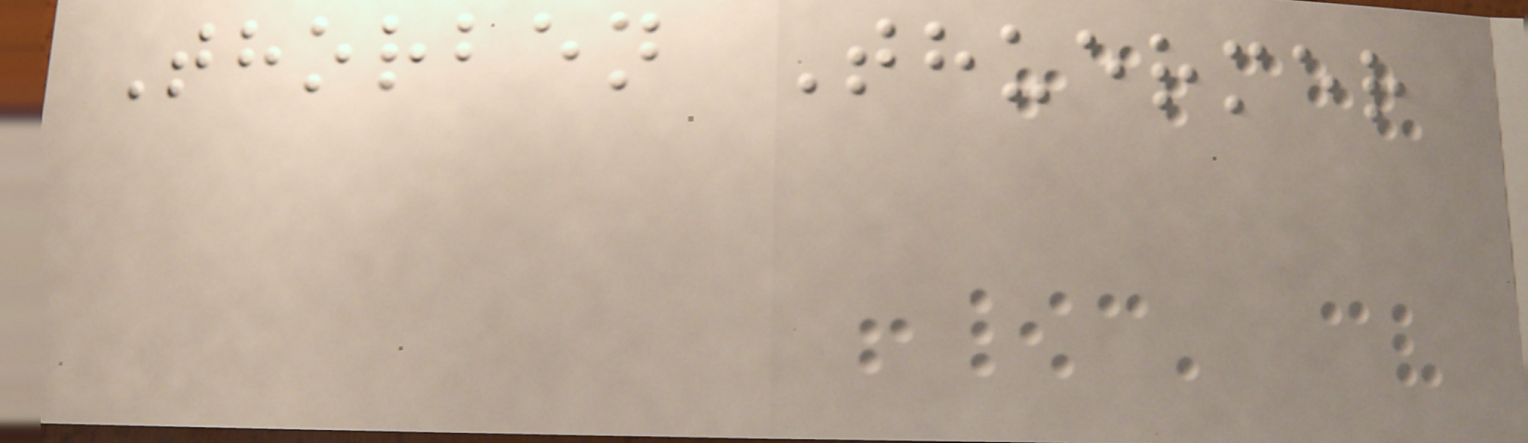Thorben Thuermer
